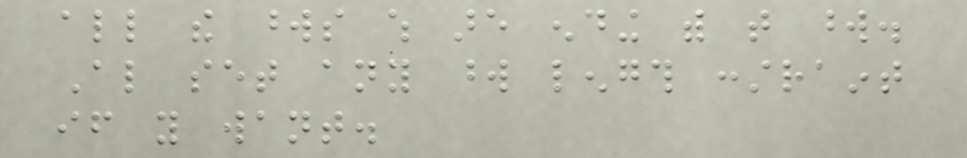all the words which are ending with that word.
Also set any word length constraint
if you want.
